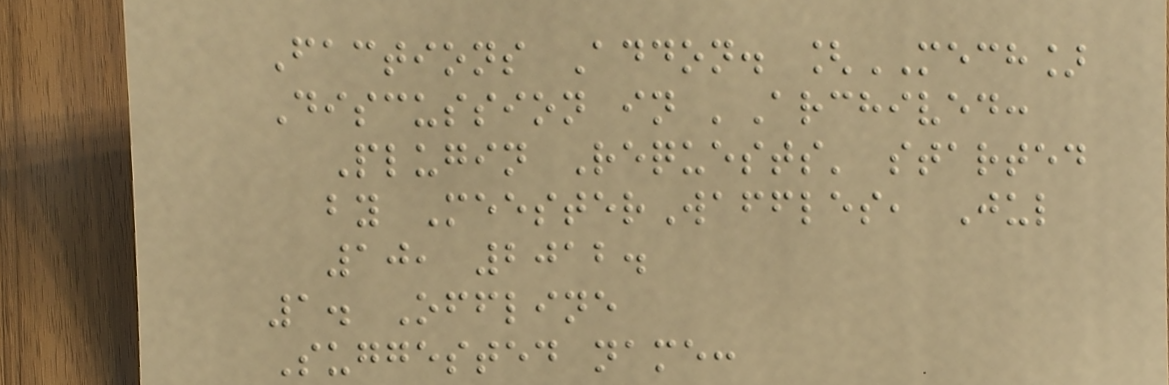Factions Addon. [MECH]
Discussion in 'Archived:
Plugin Requests' started
by MeesterWaffles, Jul
10, 2012.
1. Offline
Suggested name:
